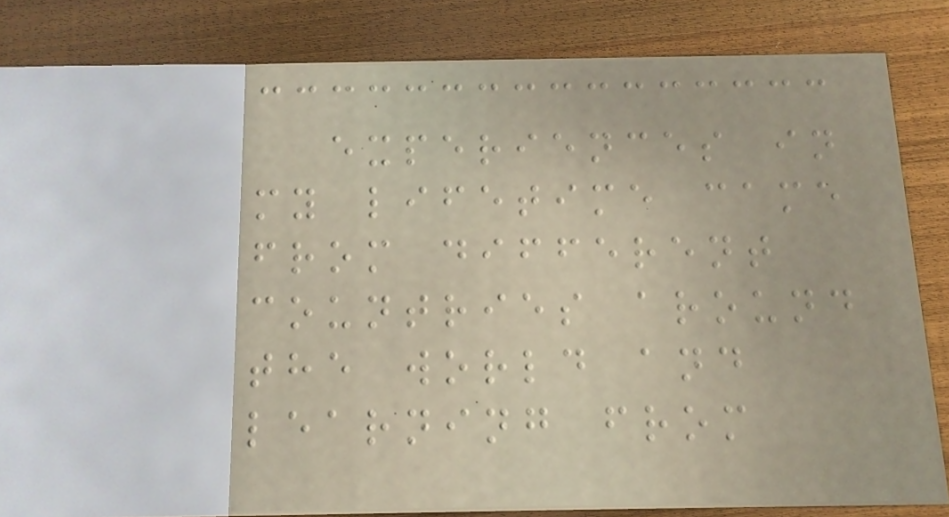experiences in
my lifetime came
from different
countries around
the world and
learning from
